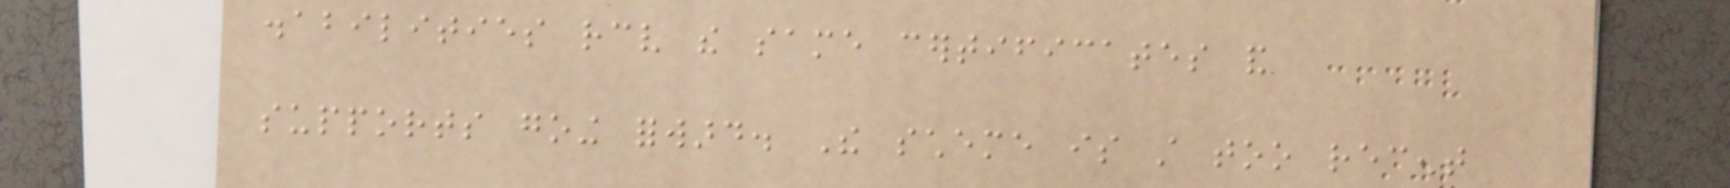disabilities receive the same certificates and
supports going forward. The scheme is still too recent
